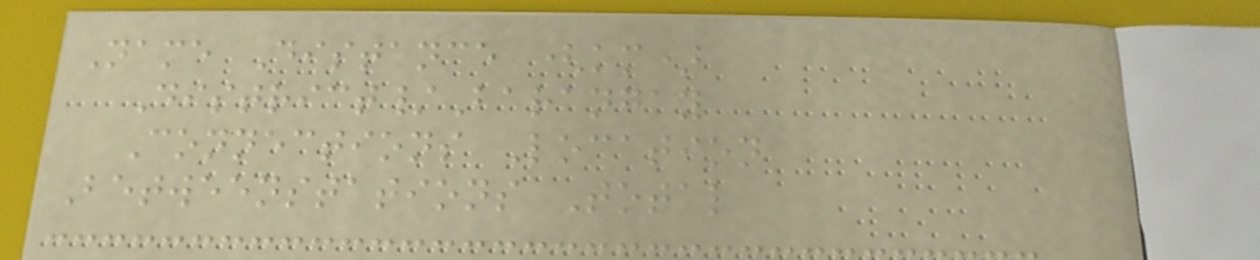Name Distance (km)
District/Barangay
Connections Location
Betweenstations Total
